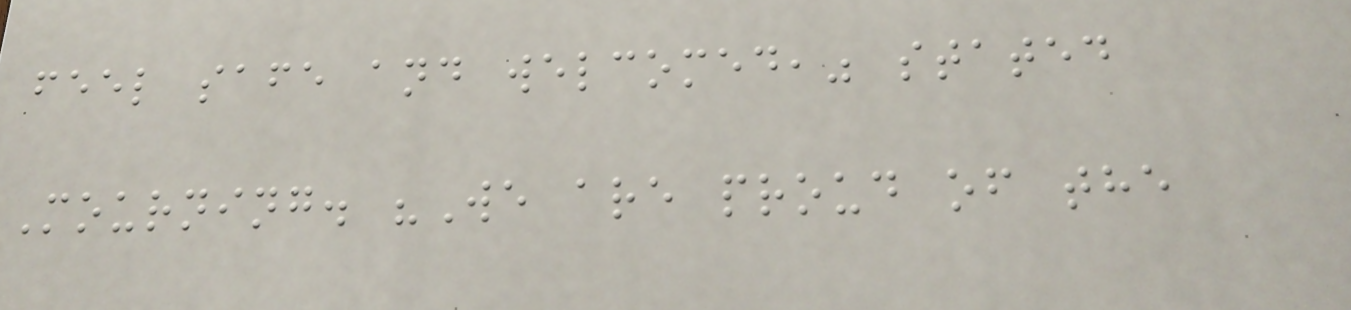feel safe and welcomed," stated
Mourning. "We are proud of the
